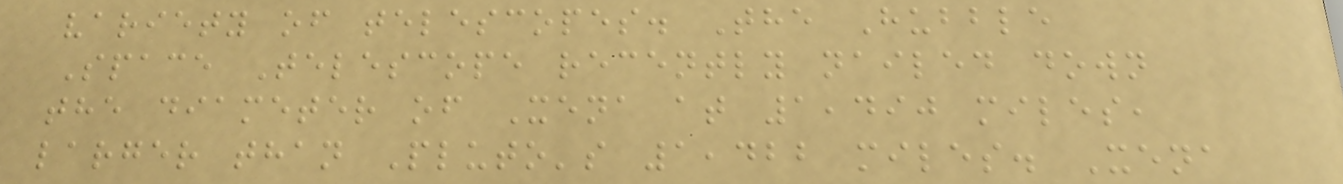variety of telescopes. The Hubble
Space Telescope recently nailed down
the diameter of Xena at 1,490 miles,
larger than Pluto's 1,422 miles. Xena
